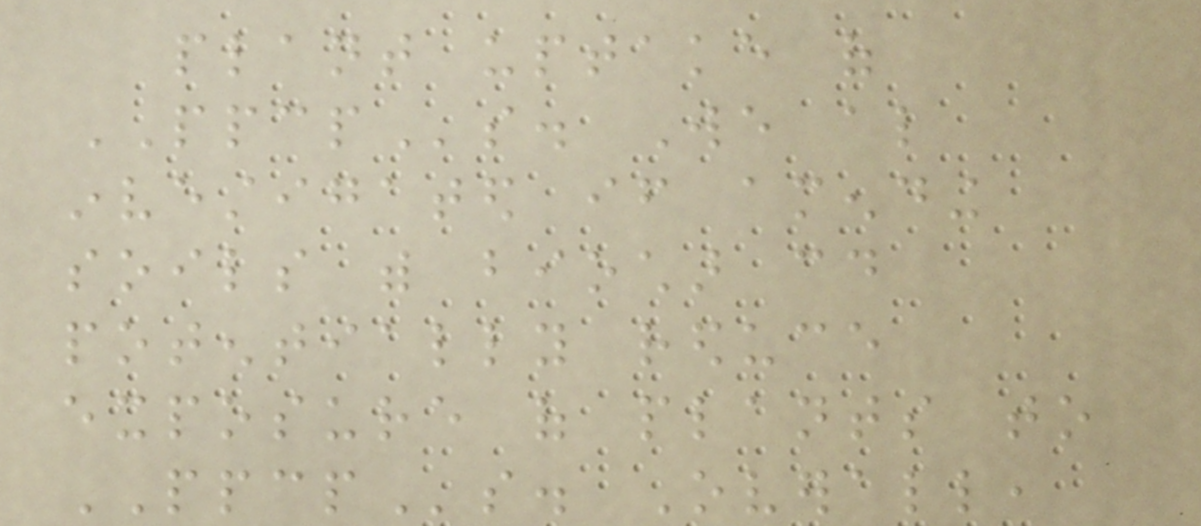plant uptake of
PPCPs. We also
investigated if amending
soils with biochar could
potentially reduce
exposure of plants to
PPCPs. Overall,
